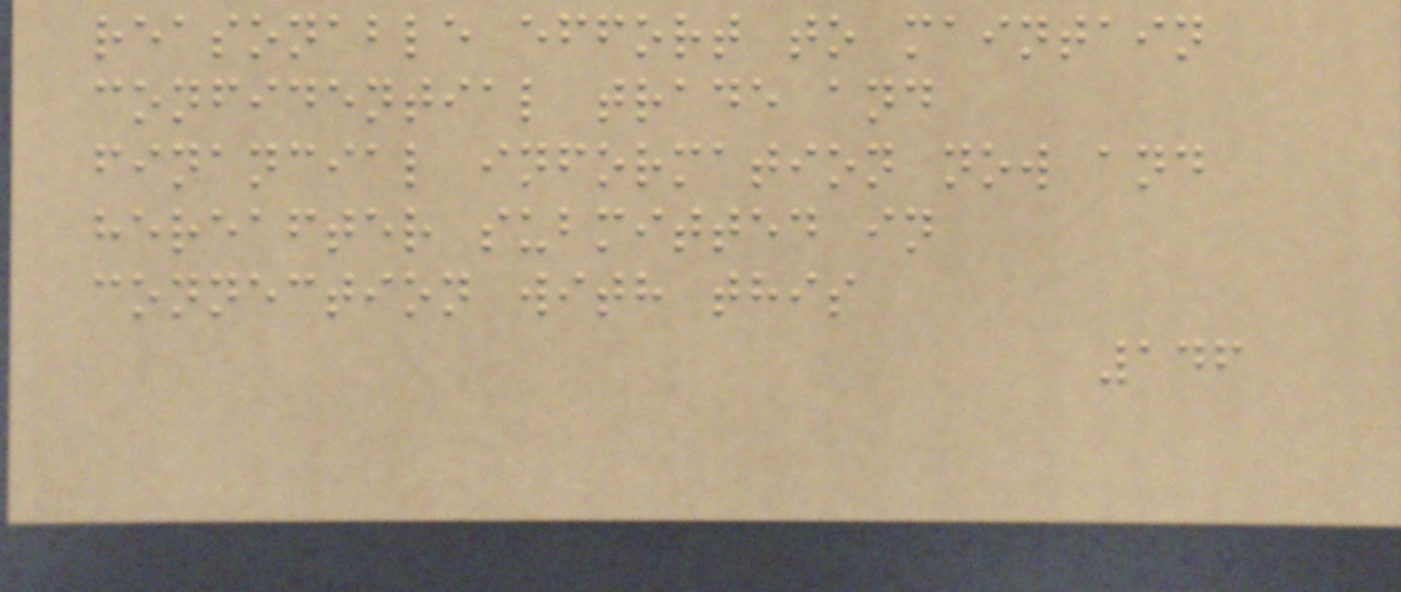reasonable effort to maintain
confidential trade and
financial information now and
hereafter submitted in
connection with this
146
